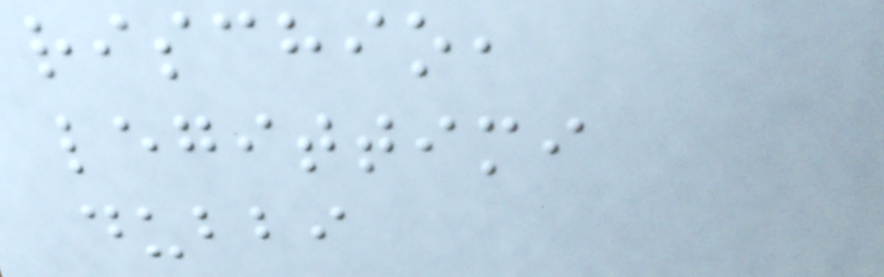rischio,
legittimi
dubbi
